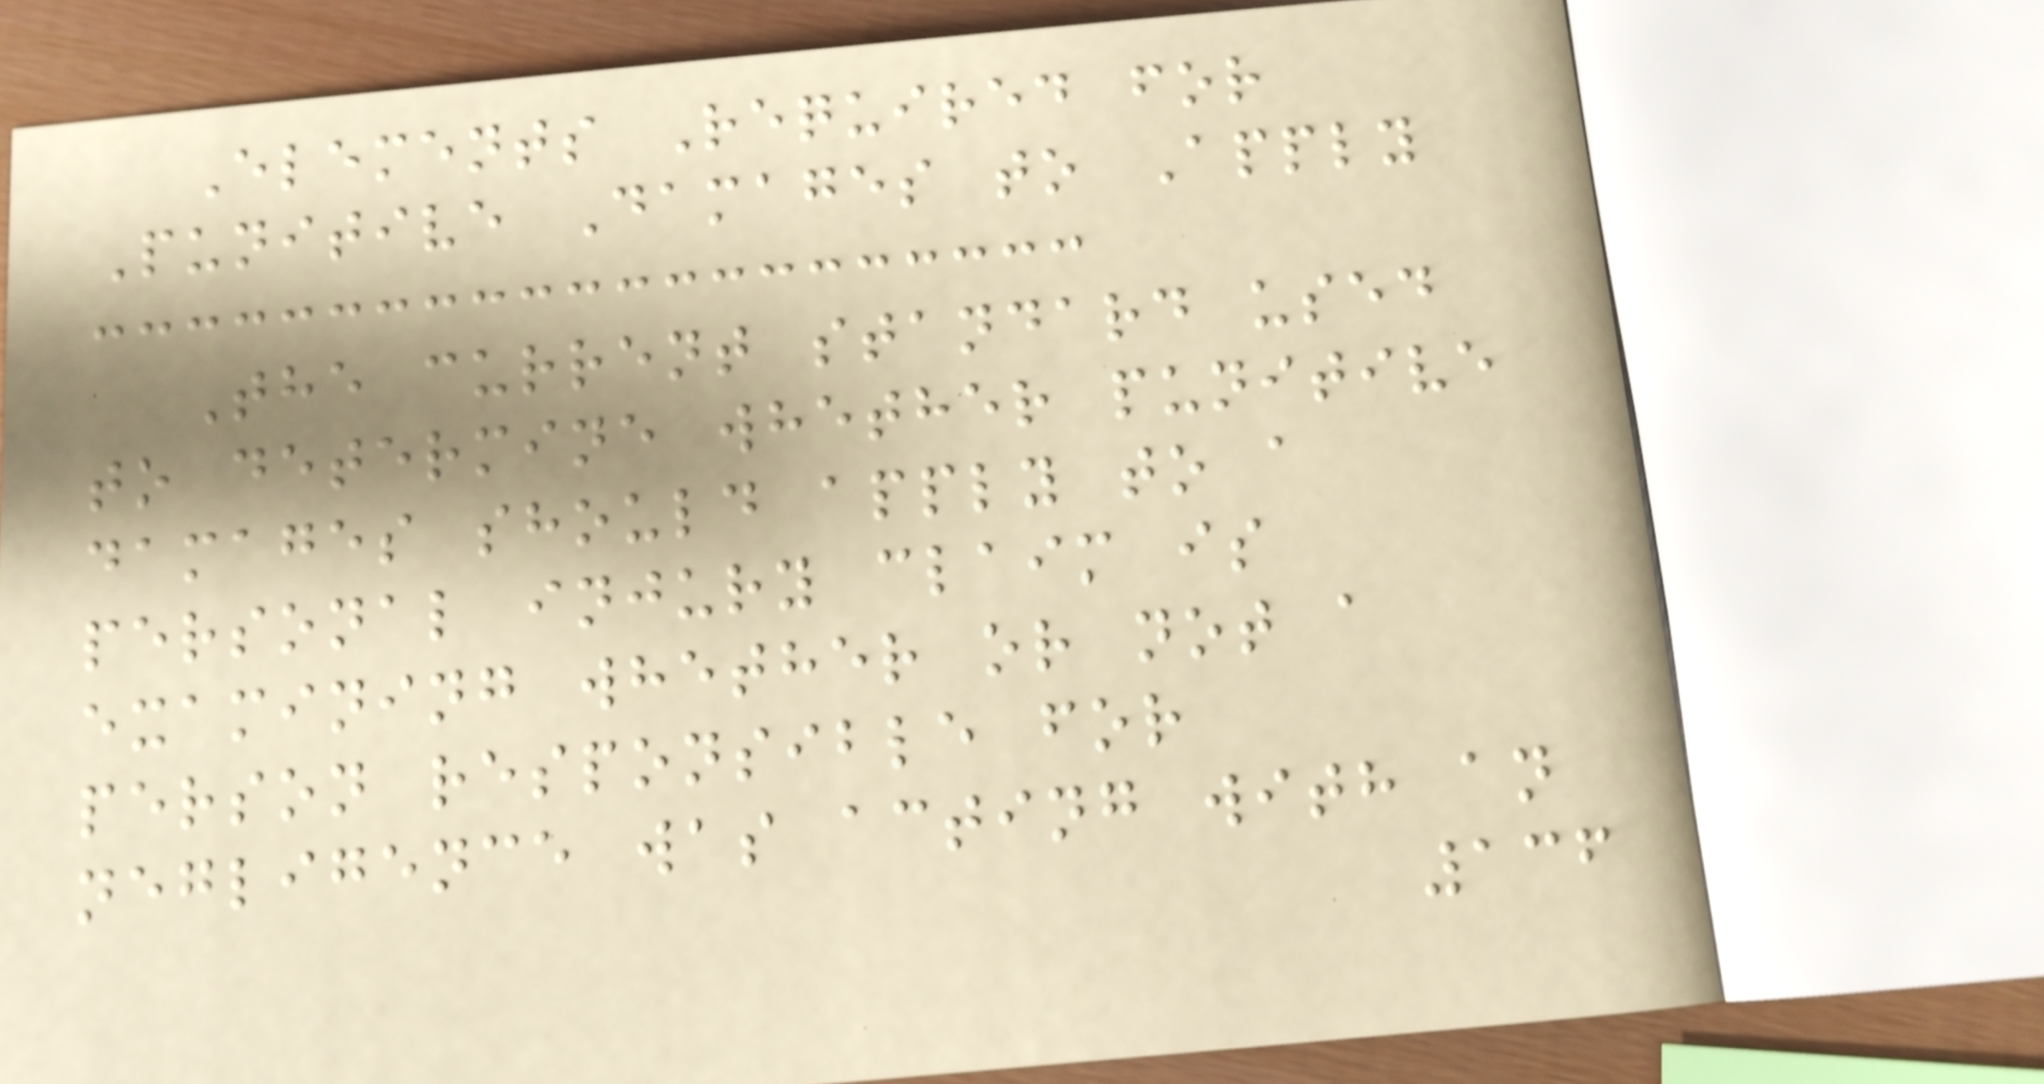Elements Required for
Punitive Damages to Apply
The current standard used
to determine whether punitive
damages should apply to a
personal injury claim is
examining whether or not a
person responsible for
negligence was acting with an
136
